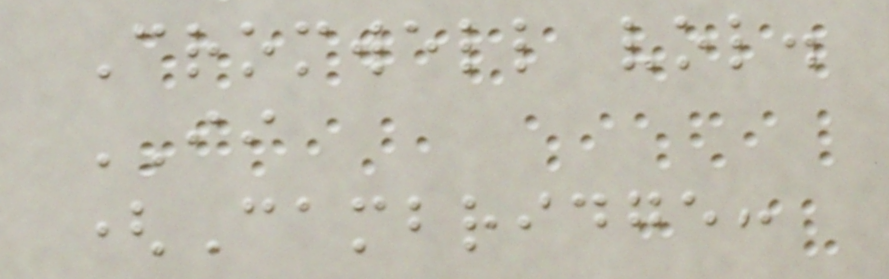Cromwell vol.
II
(Cambridge:
